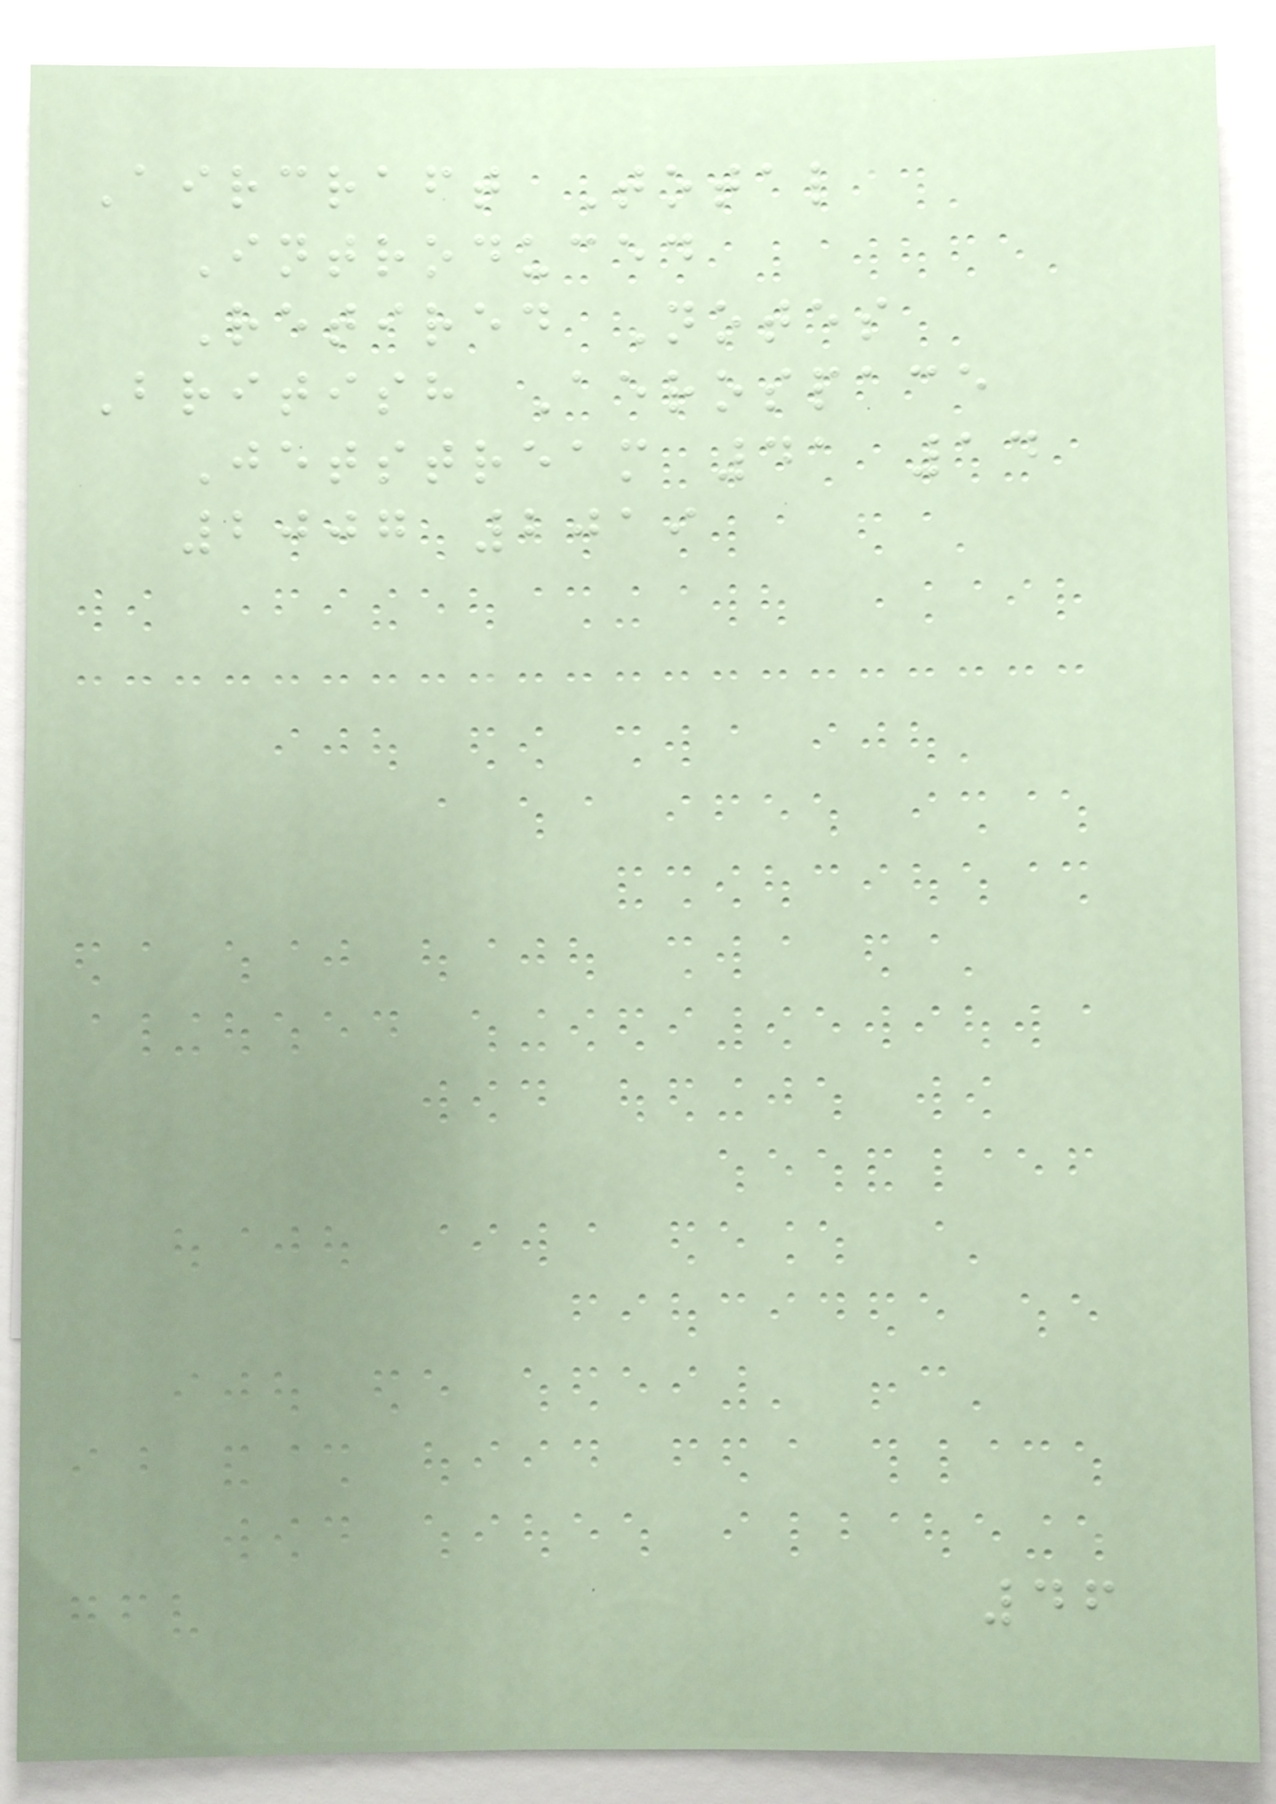Aircraft Total
Introduced
Retired Notes
British Aerospace
Jetstream 41 14
2007 2019
46
